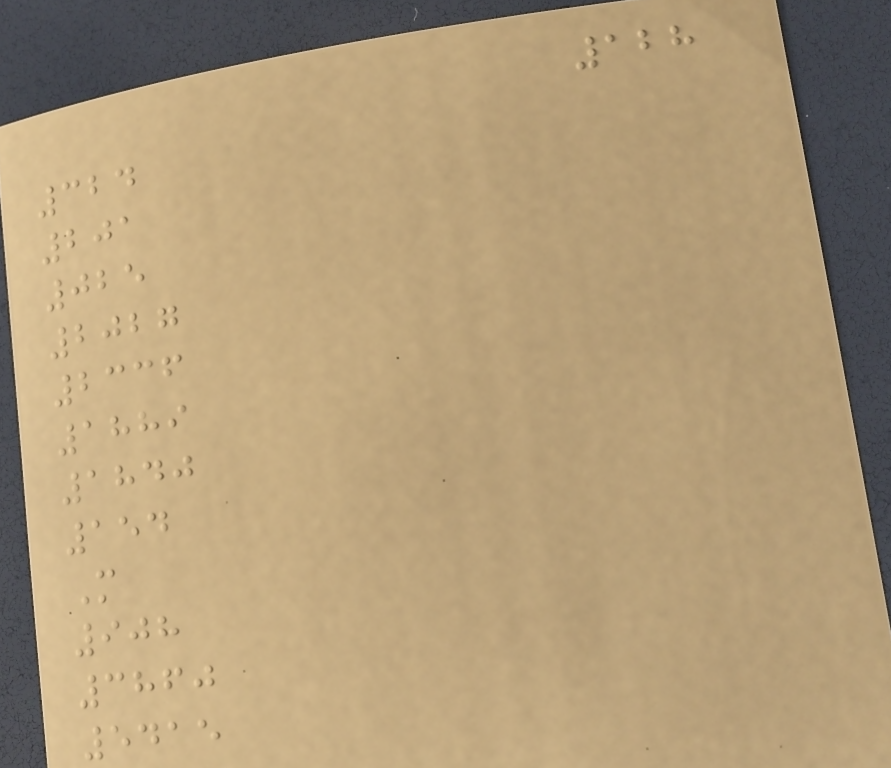128
324
201
025
2027
2336
1889
1840
154
M
908
3860
5415
